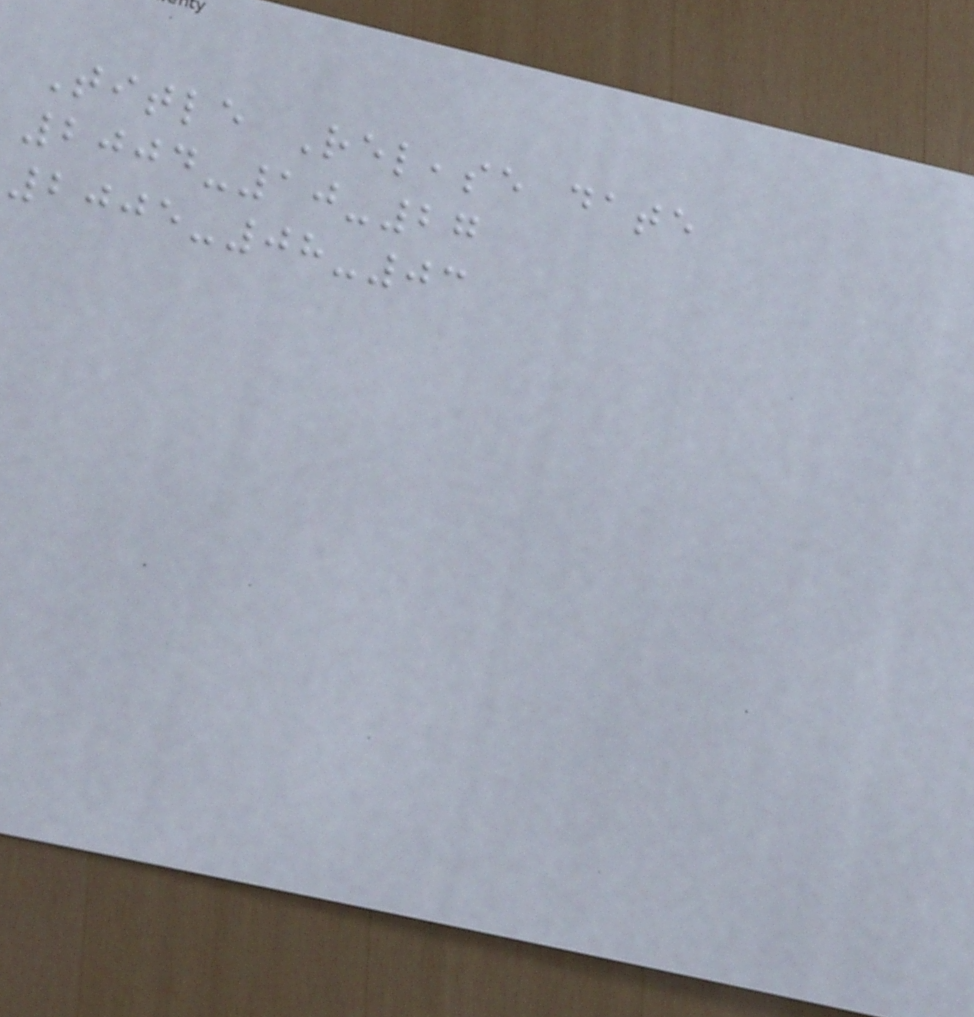Title Release date
2004-10-27
2005-08-03
